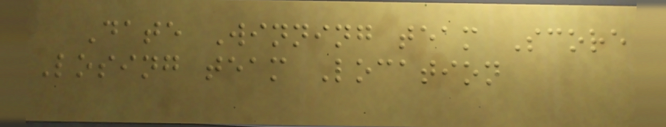Date Winning team Score
Losing team Location
